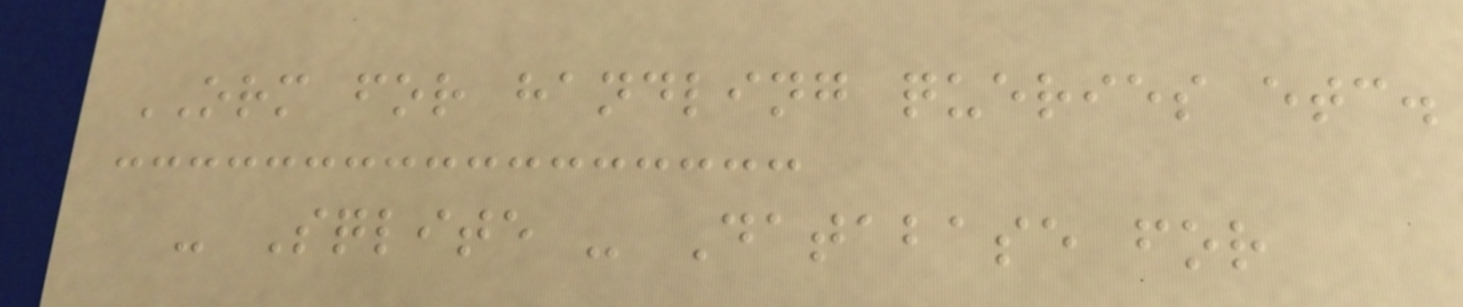ORM for handling queries etc.
- Sqlite - Database for
